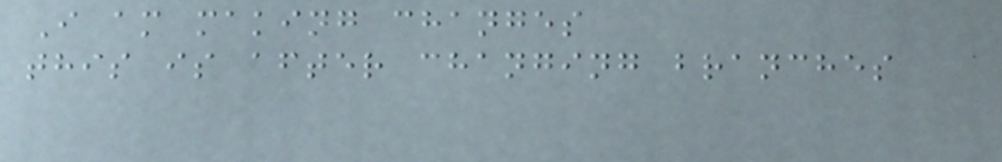I am making changes
this is after changing branches
